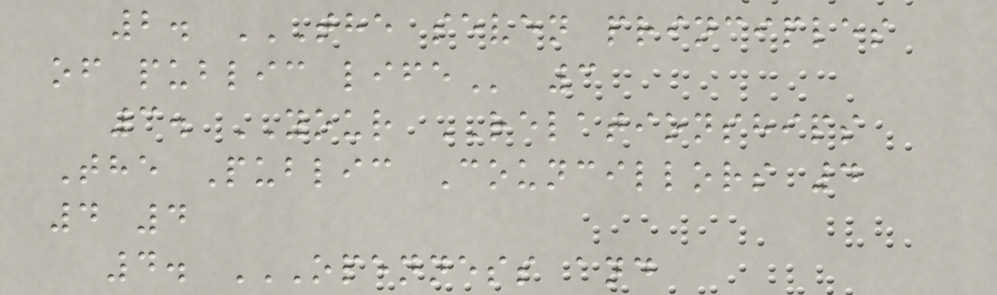2. THE SEVEN PRINCIPLES
OF PUBLIC LIFE 3
3. YOUR RELATIONSHIPS
The Public Councillors 4
4 4
4. OPENNESS AND
